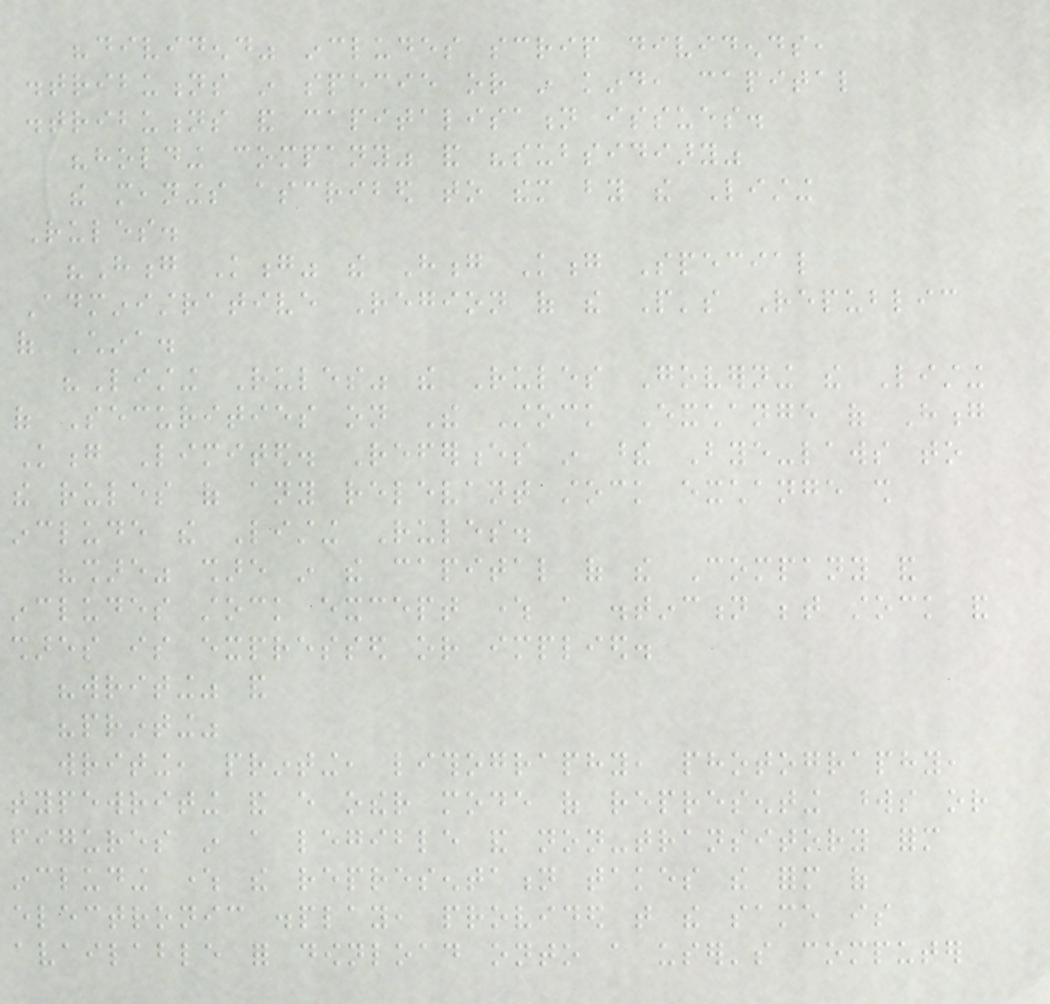"dividend" includes scrip dividends,
distributions in specie or in kind, capital
distributions and capitalisation issues.
"holding company" and "subsidiary"
the meanings ascribed to them by the Listing
Rules.
"Hong Kong" the Hong Kong Special
Administrative Region of the People's Republic
of China.
"Listing Rules" the Rules Governing the Listing
of Securities on The Stock Exchange of Hong
Kong Limited. References in these Bye-laws to
the rules of any relevant stock exchange shall
include the Listing Rules.
"share" share in the capital of the Company and
includes stock except where a distinction between stock and
shares is expressed or implied.
"writing" and
"printing"
writing, printing, lithography, photography,
typewriting and every other mode of representing words or
figures in a legible and non-transitory form
including where the representation takes the form of
electronic display, provided that the same is
available for download onto a user's computer
